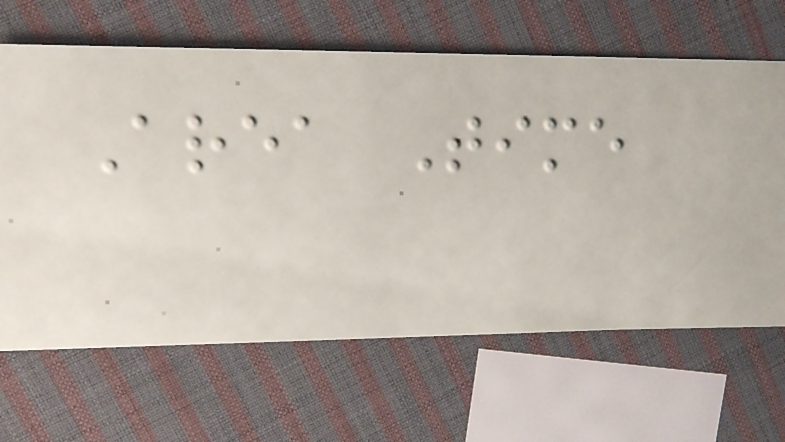Area Time
